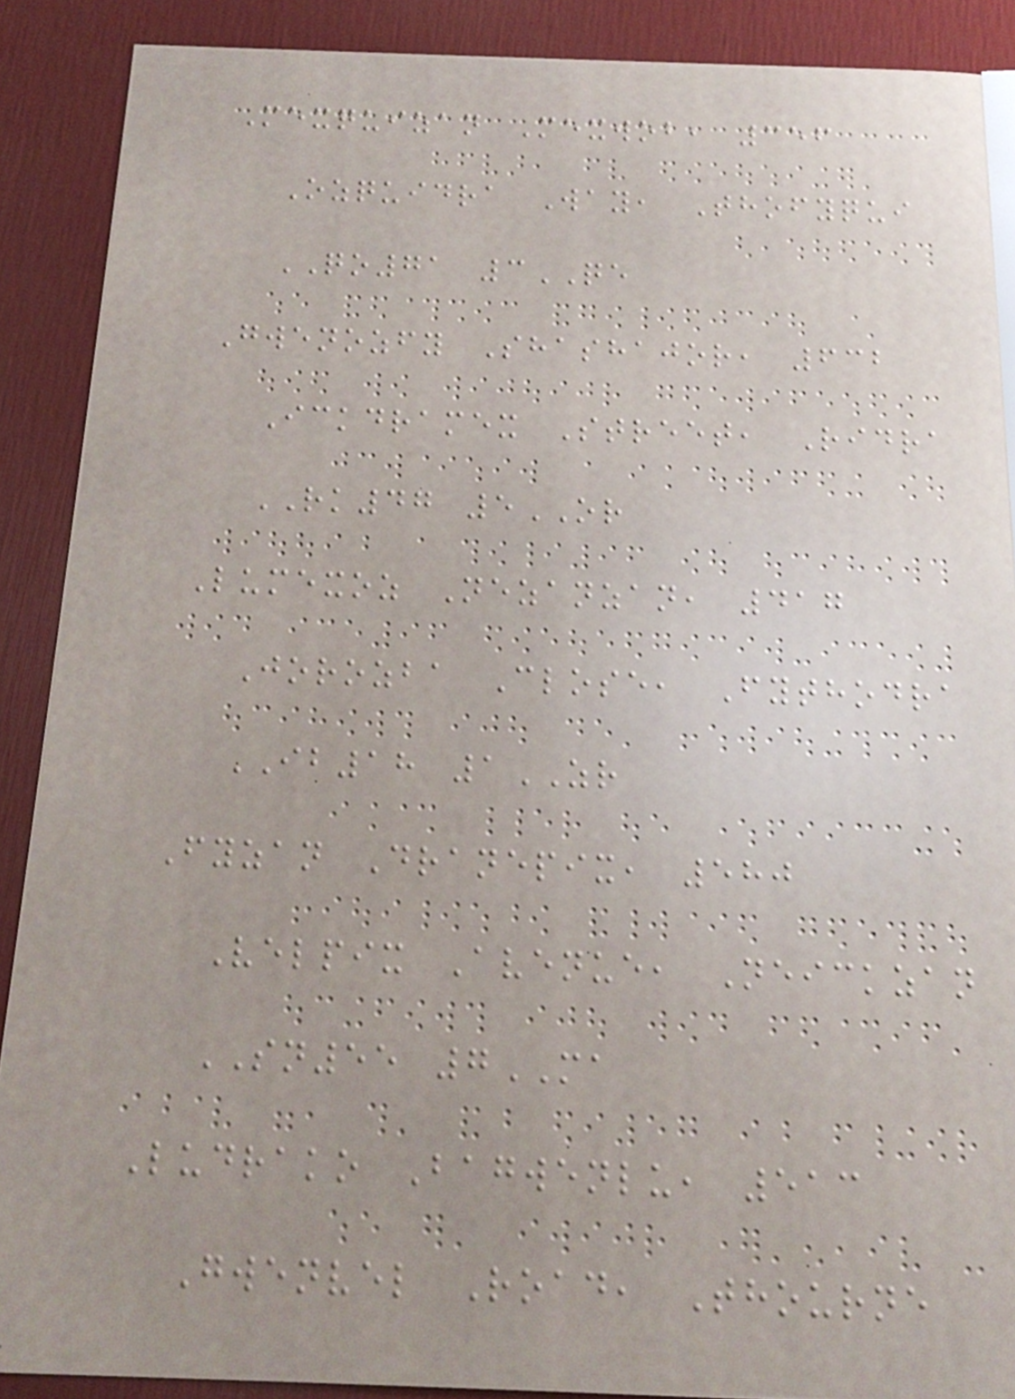Mexquizan Mexwob, 356
Ozquidra Way, Thofyqui
QO71 3QE
Gwenozfy Shashajor, 632
Ickdramex Street, Ridra
RK47 5OR
Lumexoz Nezanzan, 417
Jorozba Close, Fythodra
IB18 1ZR
Fyzan Dranepix, 580
Velpix Avenue, Neickzan
SN55 7MA
Ludrako Bagwenlu, 513
Gwenvel Road, Thourne
